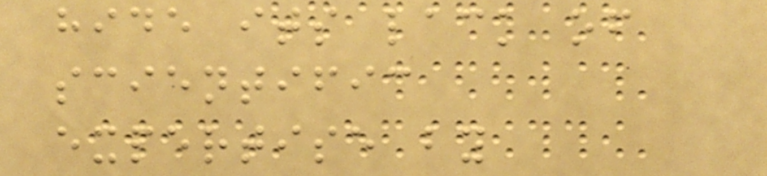hide its lack of
scientific
expertise by
